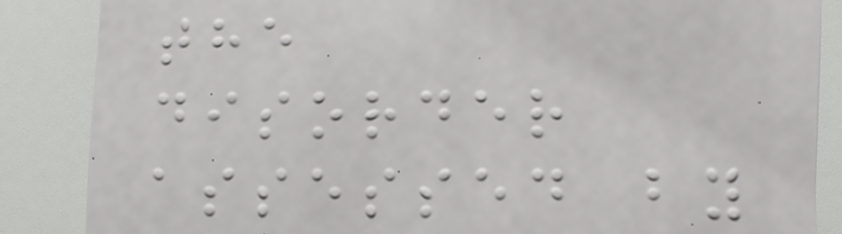the
disorder
assessed by
